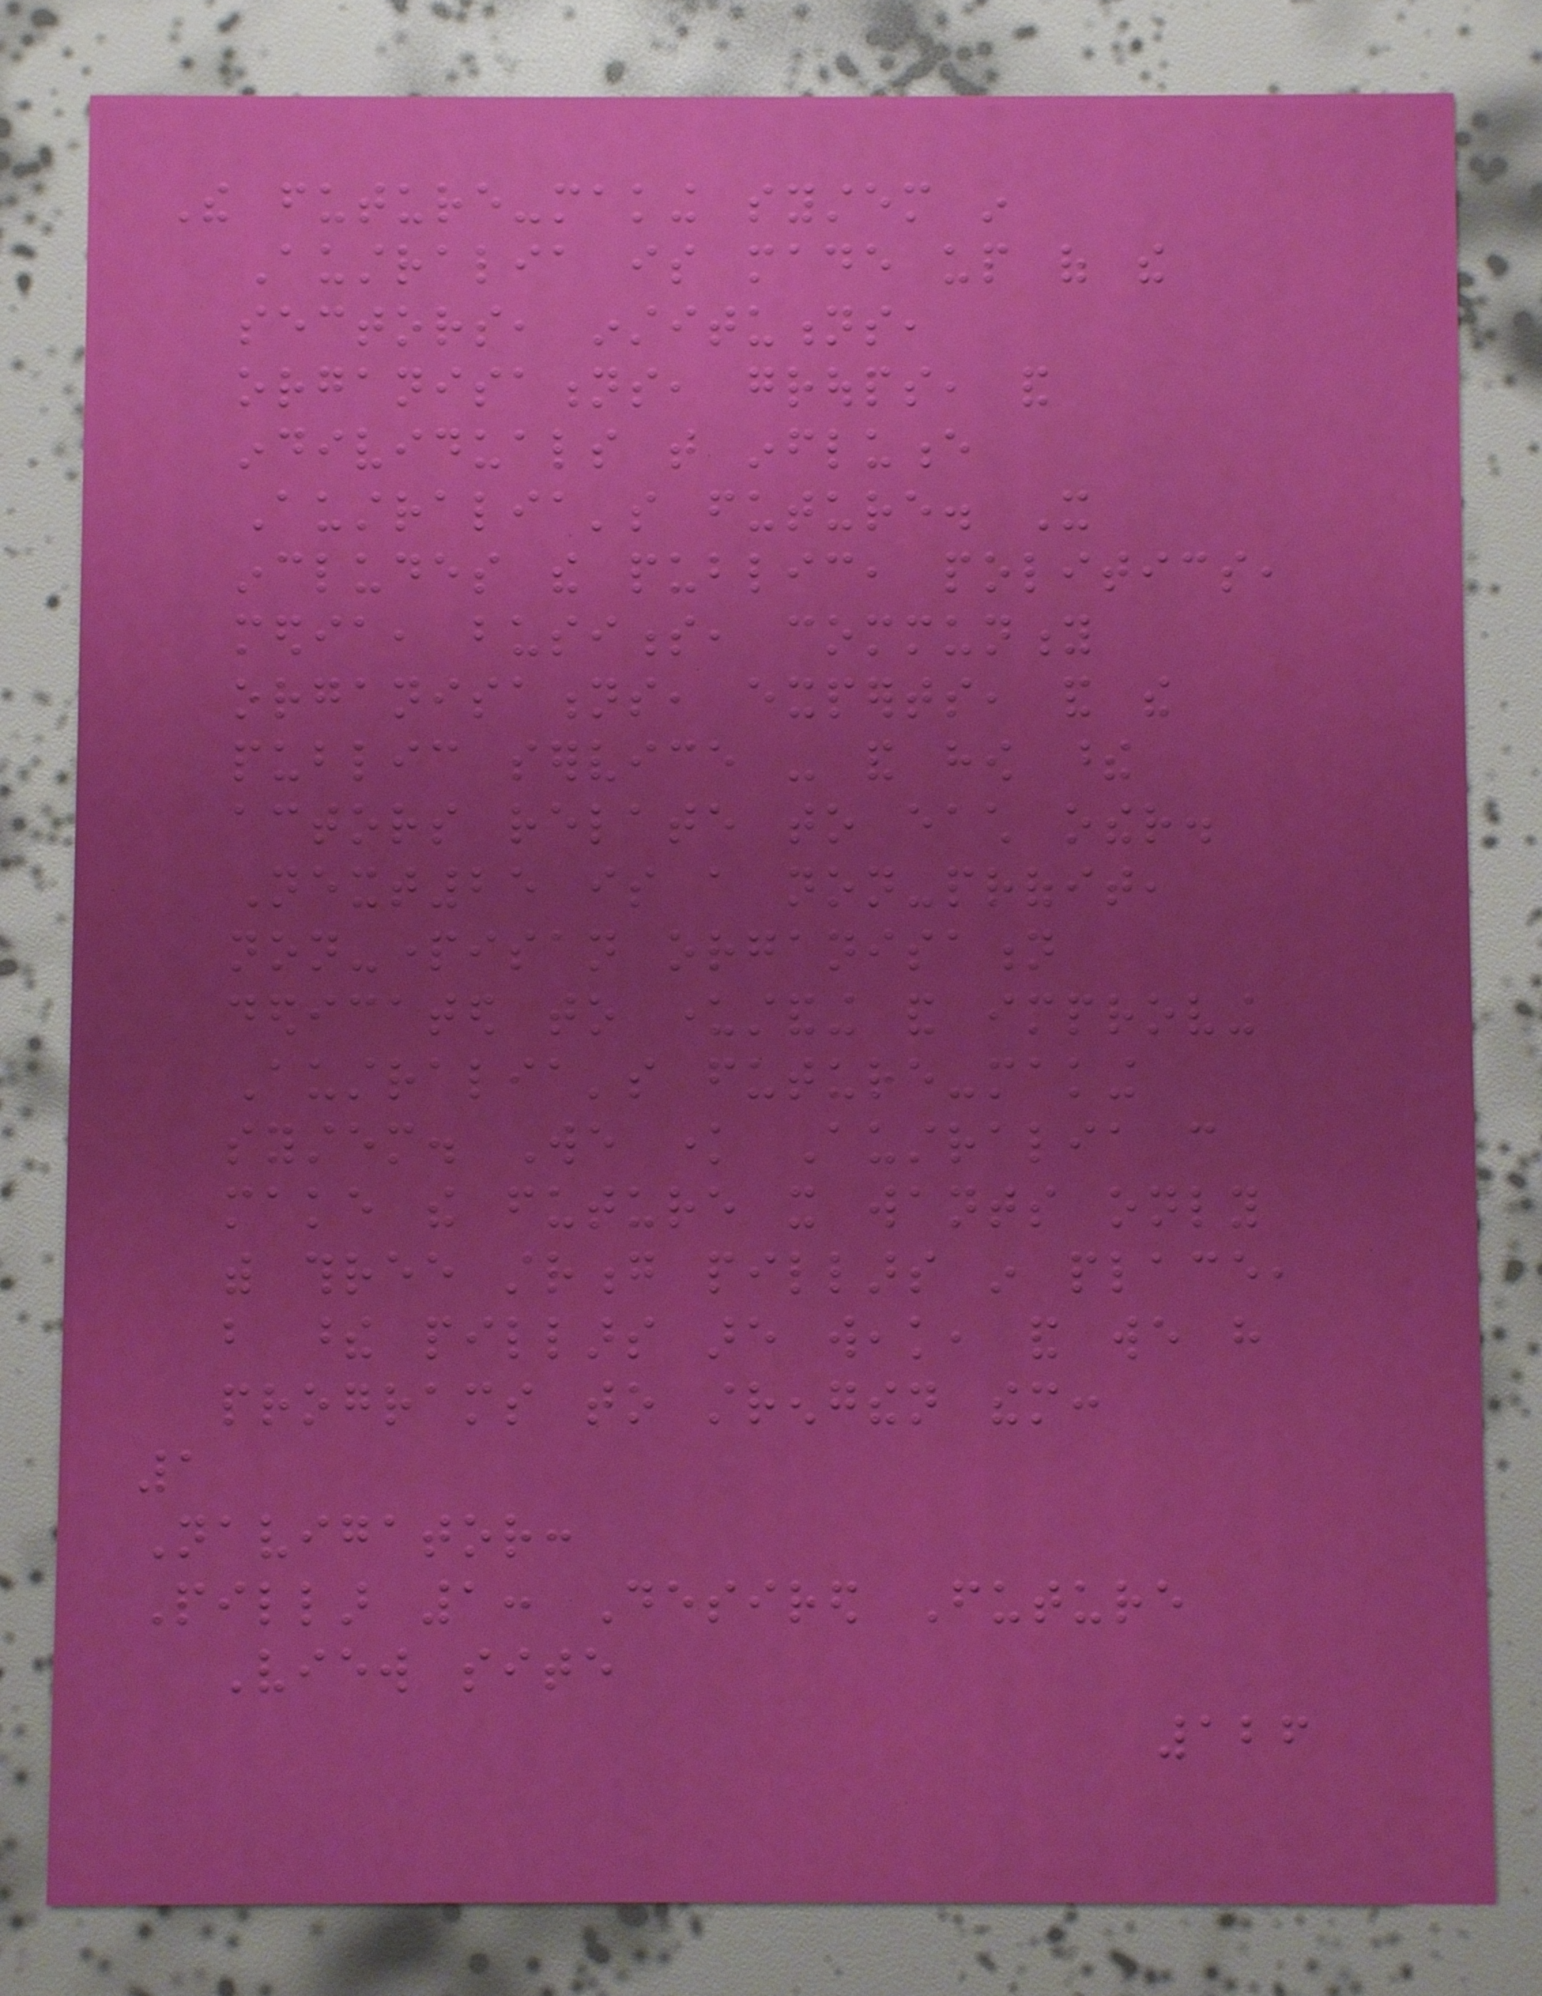The future-making system in
Australia is made up of the
sectors, institutions,
organisations, groups, and
individuals that influence
Australia's future. It
includes the public, politics,
media, business, community
organisations, experts, and the
public service - and how these
actors relate to each other.
Next25 is a non-profit,
non-partisan organisation
dedicated to understanding and improving
Australia's future-making
system. We know Australia can
make the future it wants only
with three strong pillars in place,
but these pillars are weak, and we have
programs to strengthen them:
1
Navigator:
Pillar 1: Desired Future
View site
126
